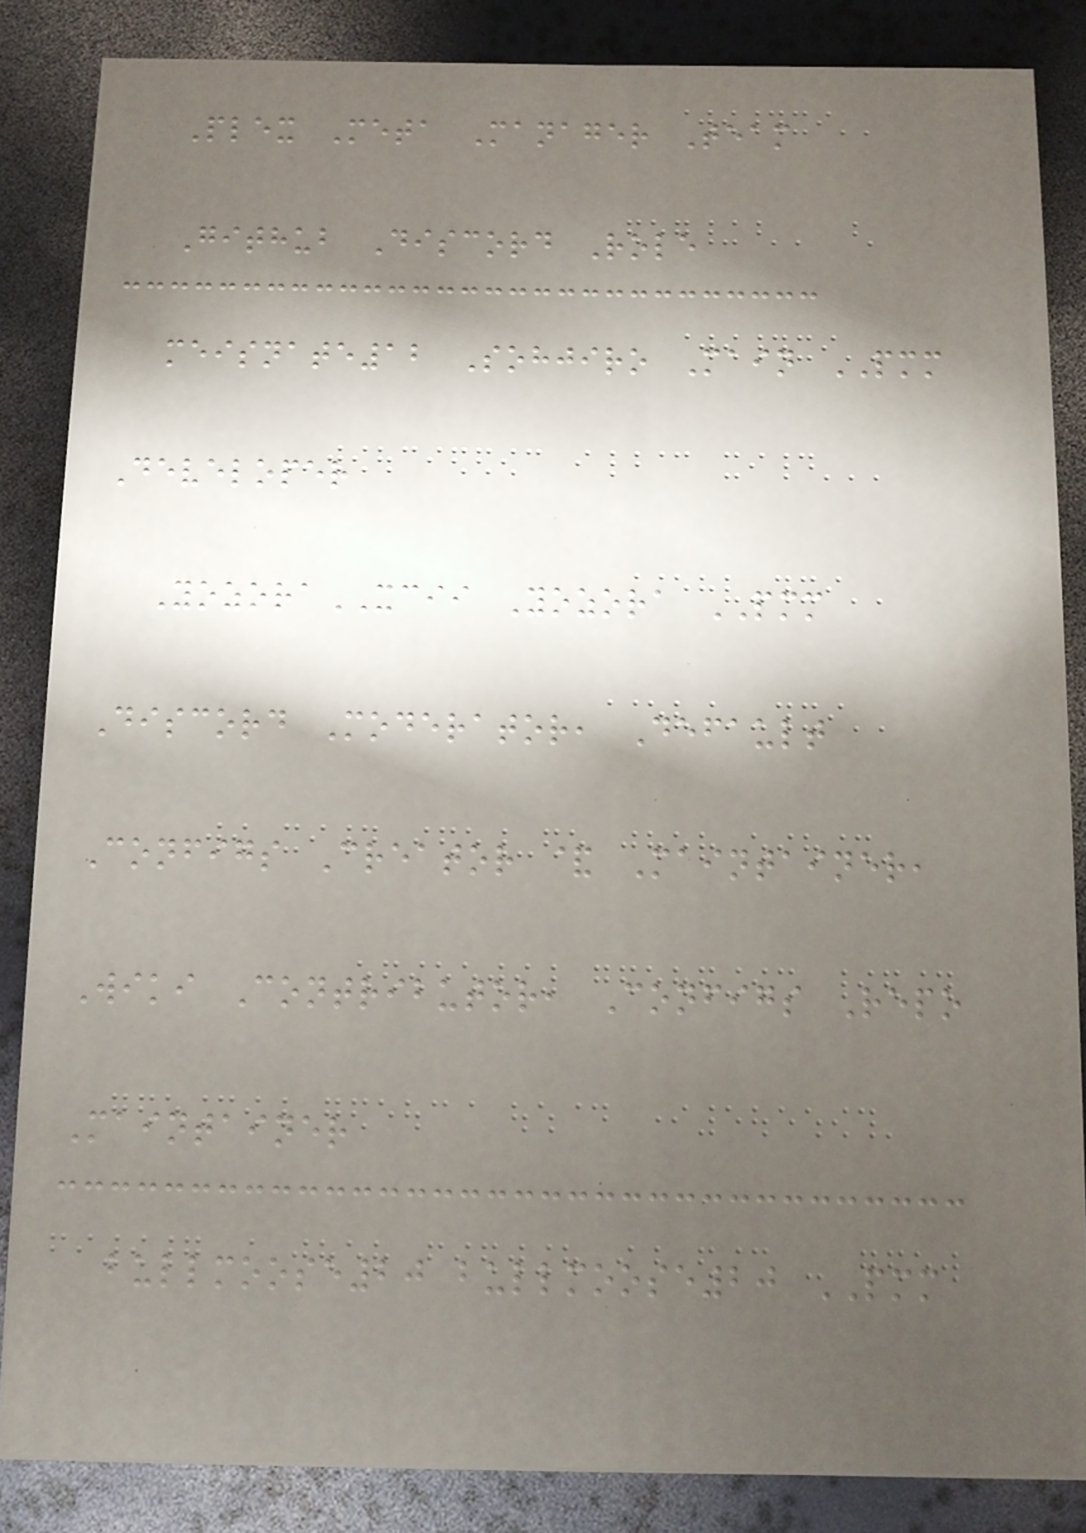Plex Meta Manager Team
Github Discord Role
meisnate12 Sohjiro Main PMM
Developer
YozoraXCII Yozora PMM
Discord Moderator, Default
Configs Creator & Maintainer,
Wiki Contributor, Configs Repo
Maintainer
bullmoose20 bullmoose20 PMM
